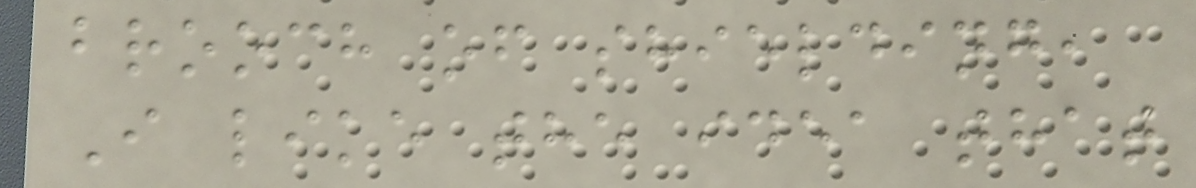brooch of shielding,
I like the idea that
